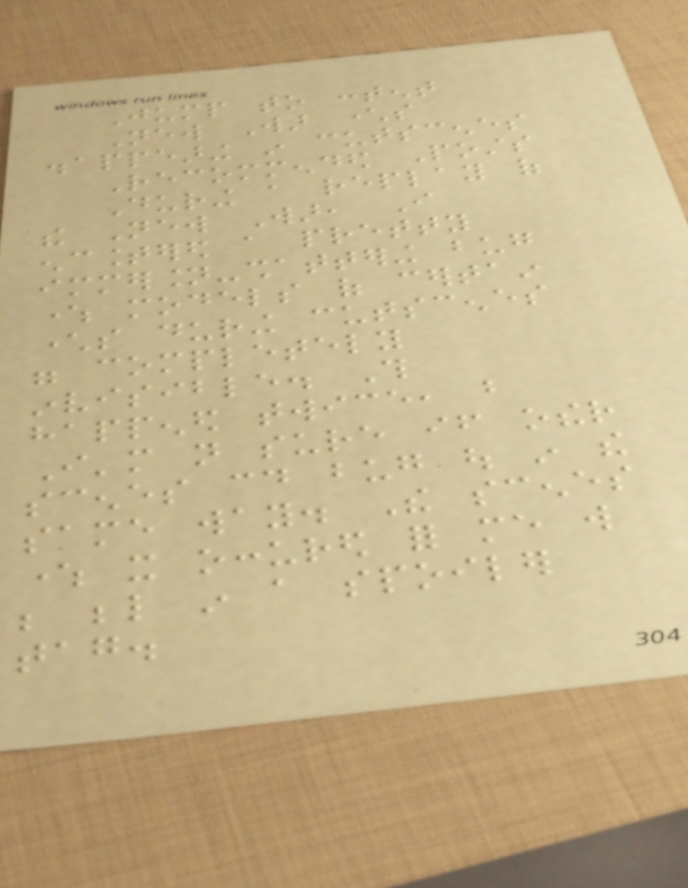Jump to content
New War characters
disappearing in cutscenes
Recommended Posts
During a replay of
the New War, I
encountered a pretty
immersion-shattering bug
where models of certain
characters during cutscenes
were completely
invisible. This
happened twice, but
I'm not sure if other
scenes could bug out in the
same way. The scenes
where it occured for me will
be below in a spoiler
tag.
